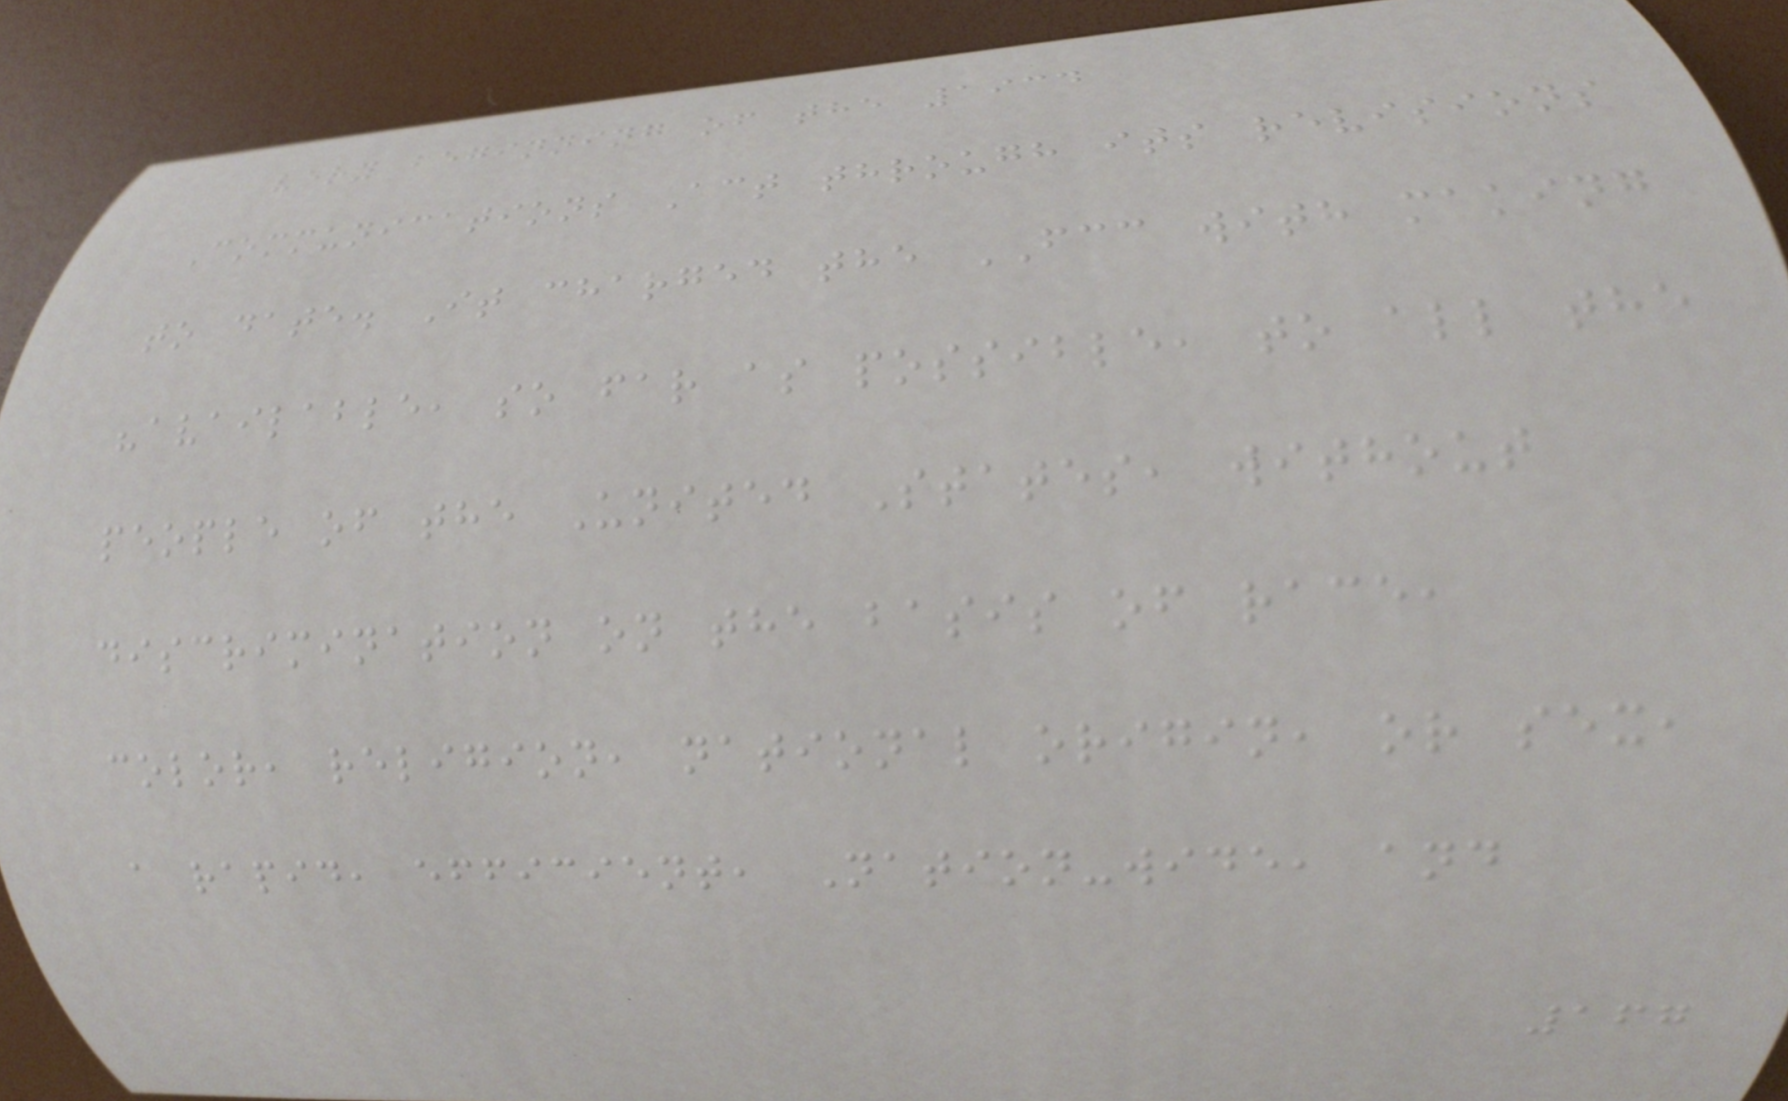very beginning of the 1934
Communications Act through its revisions
to date. It charged the FCC with making
"available, so far as possible, to all the
people of the United States, without
discrimination on the basis of race,
color, religion, national origin, or sex,
a rapid, efficient, Nation-wide, and
167
